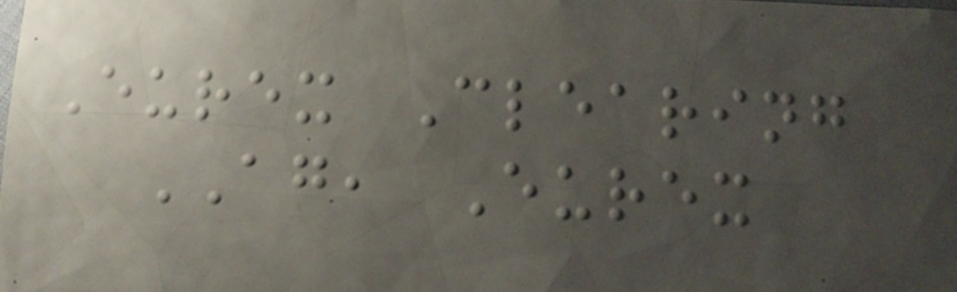Eurex Clearing
AG, Eurex
